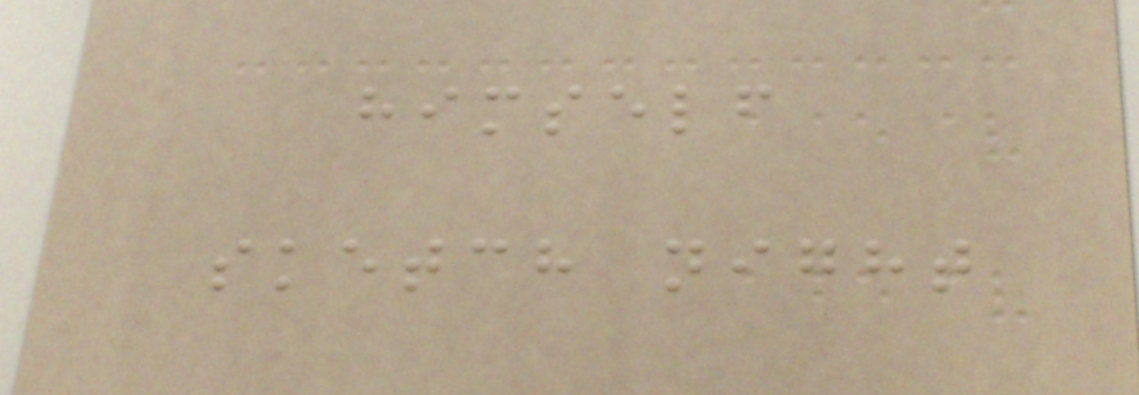himself
sketch night
